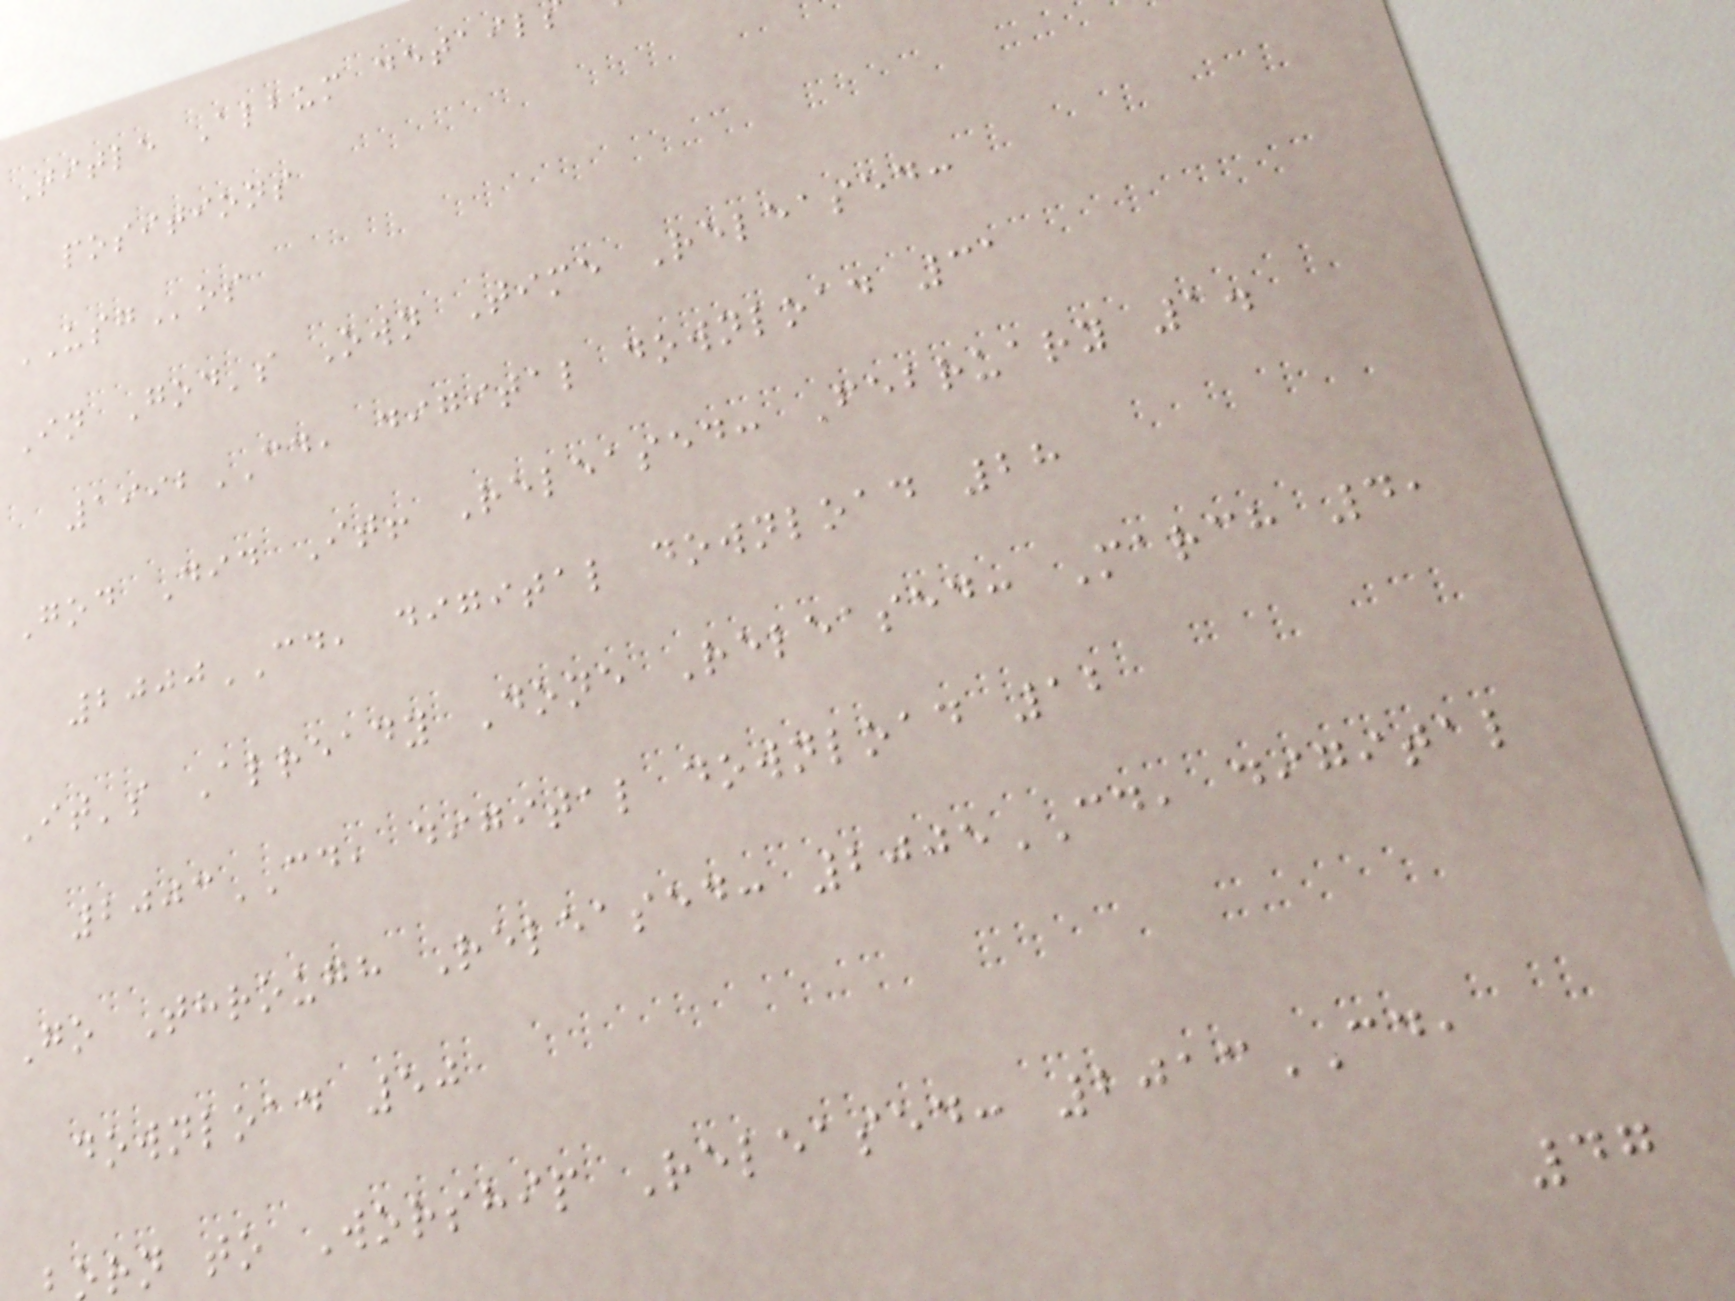Title Album detail
positions
USGos
In God's Own Time Released:
1992CD, digital download 31
God Did It! Released: February 1.
2000CD, digital download 28
It's Already Done Released: March 4,
2003CD, digital download 12
Go Through Released: 2005CD, digital
download 50
rn to Worship Released: 2013CD,
47
